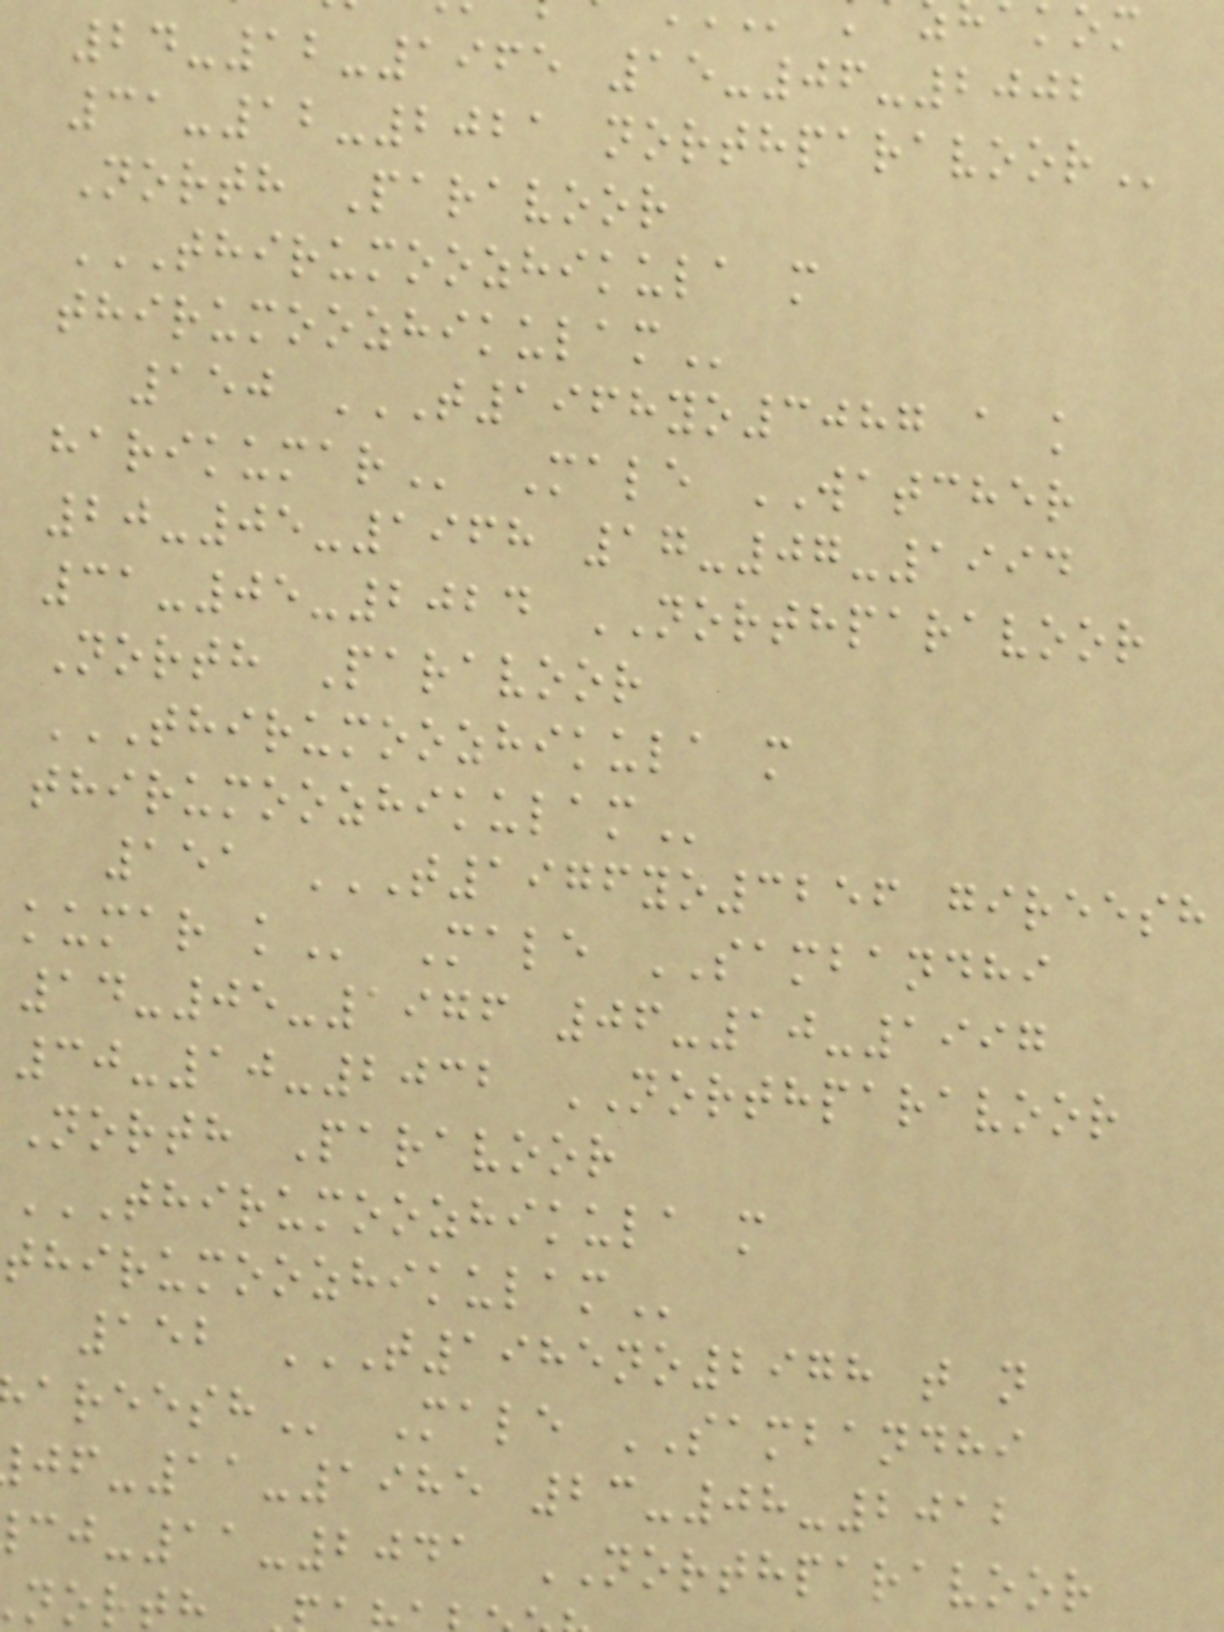24-12-1965 15-06-2002
31-12-2021
North Paravoor
THIRUMOOZHIKULA M
150 T1968YO3087 A K
Male WATCHER
20-05-1968 17-07-1994
31-05-2024 NORTHPARAVOOR
North Paravoor
THIRUMOOZHIKULA M
151 T1976YO3256 GIREESH
14-05-1976 06-10-1997
30-10-2032 NORTHPARAVOOR
North Paravoor
THIRUMOOZHIKULA M
152 T1985NO2978 T N
Male SAMBANDHI
-11-1985 23-08-2012
-11-2041 NORTHPARAVOOR
